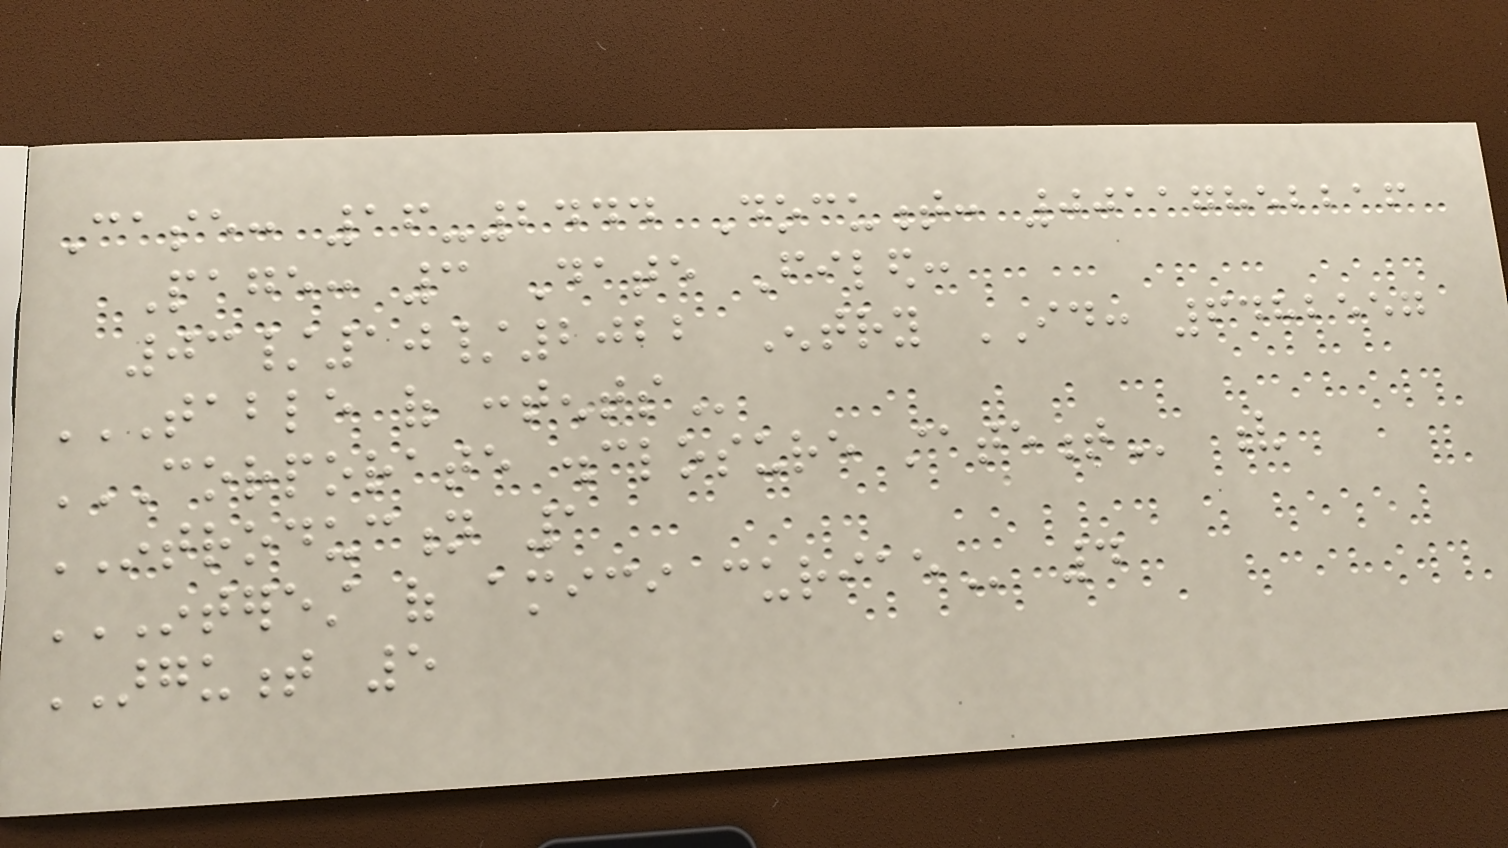Case: 16-2444 Document: 00117852216
Page: 3 Date Filed:
03/10/2022 Entry ID: 6482557
TABLE OF CONTENTS
CORPORATE DISCLOSURE STATEMENT v
INTRODUCTION 1
INTEREST OF AMICI CURIAE 4
ARGUMENT 5
